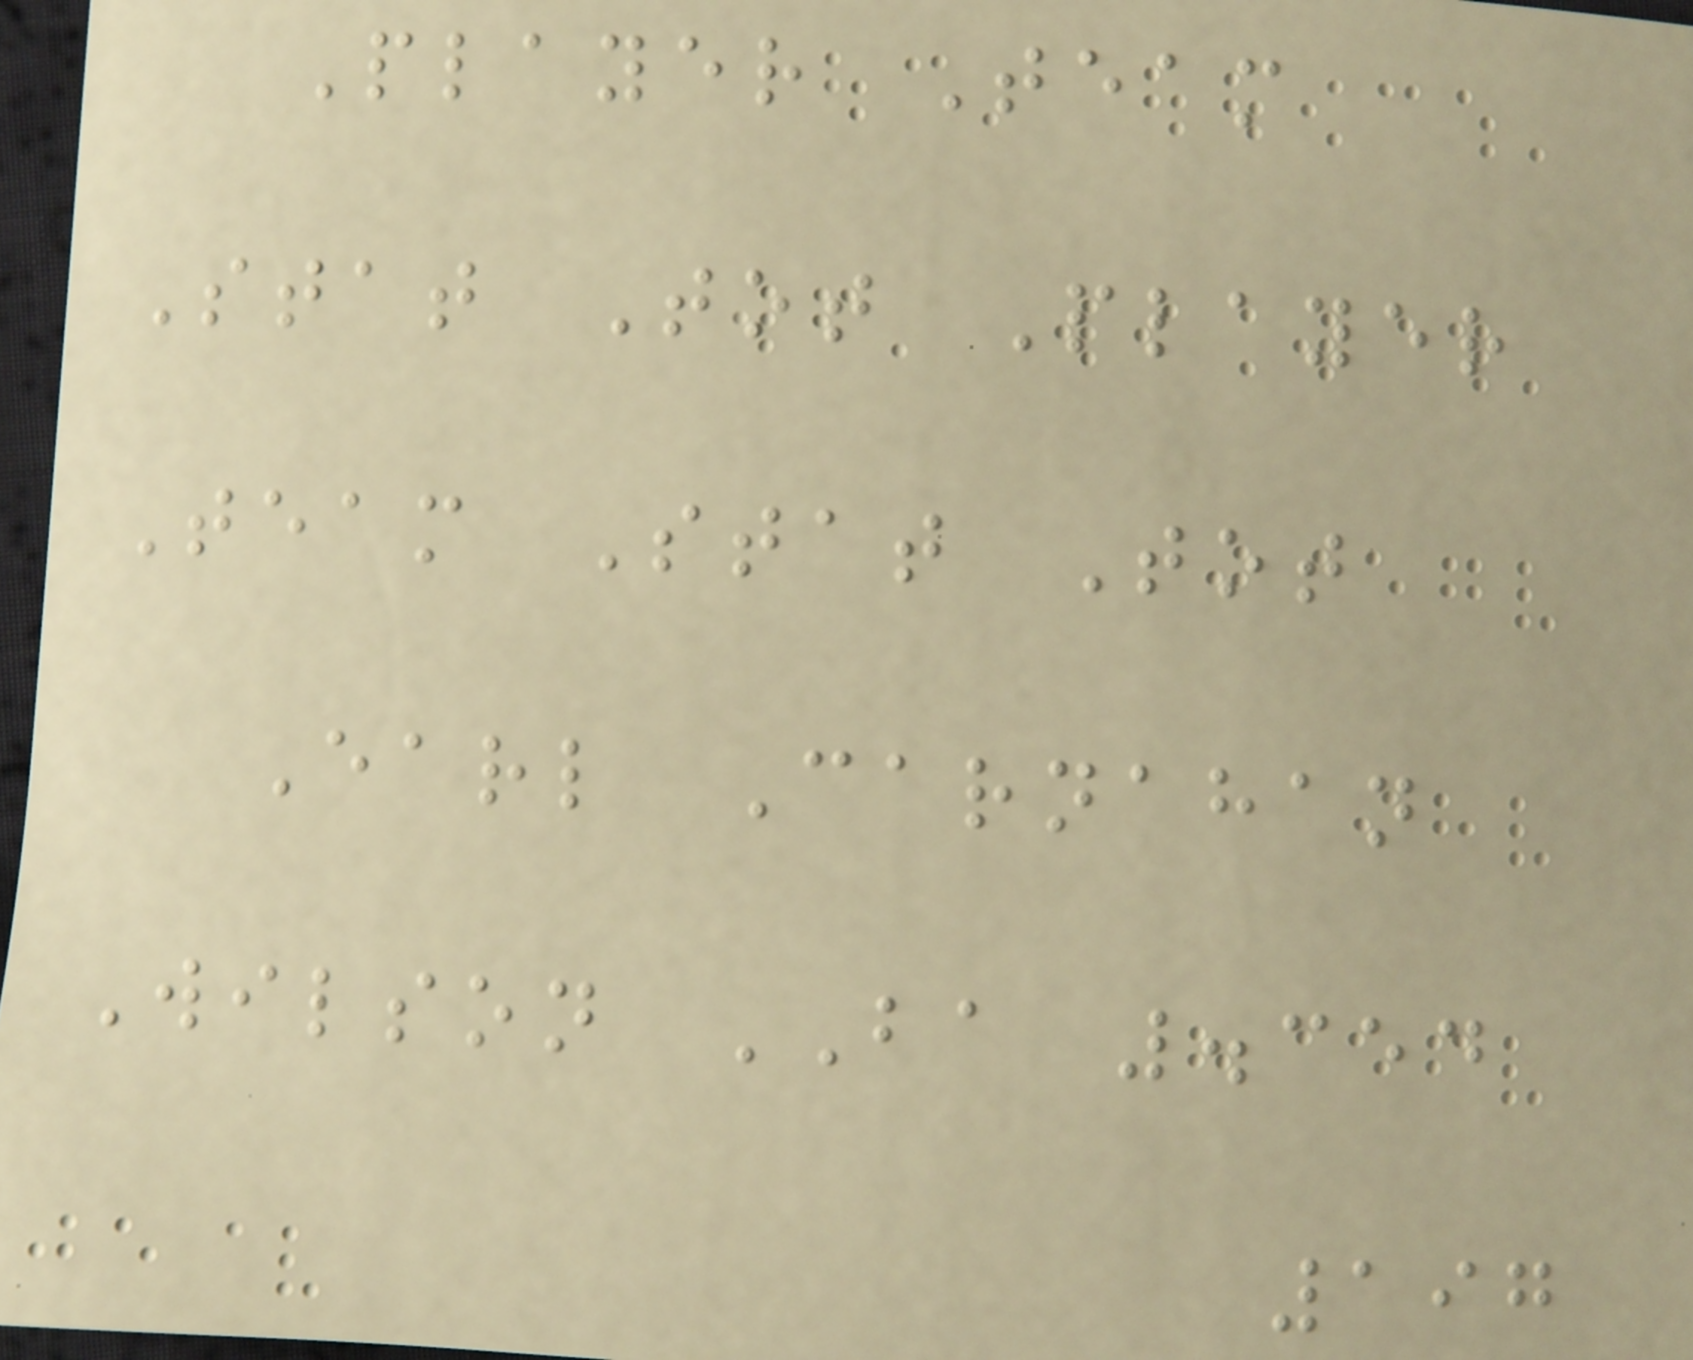Player Team
Stat Tot Player
Team Stat Tot
Earl Carnahan
Wilson BA .354
197
